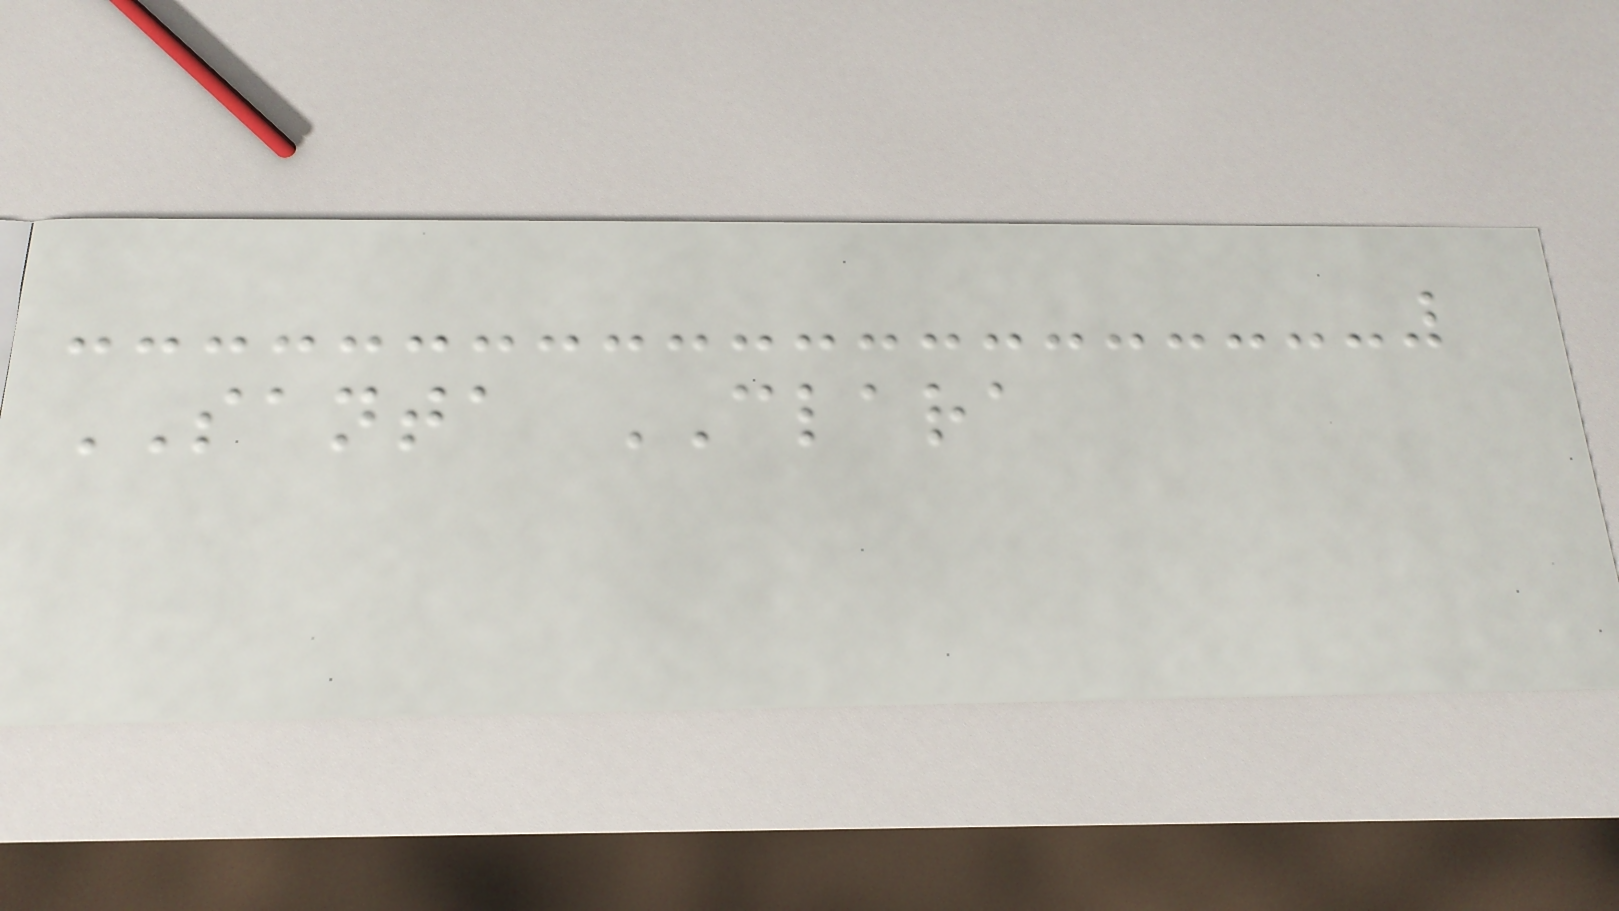SANTA CLARA
